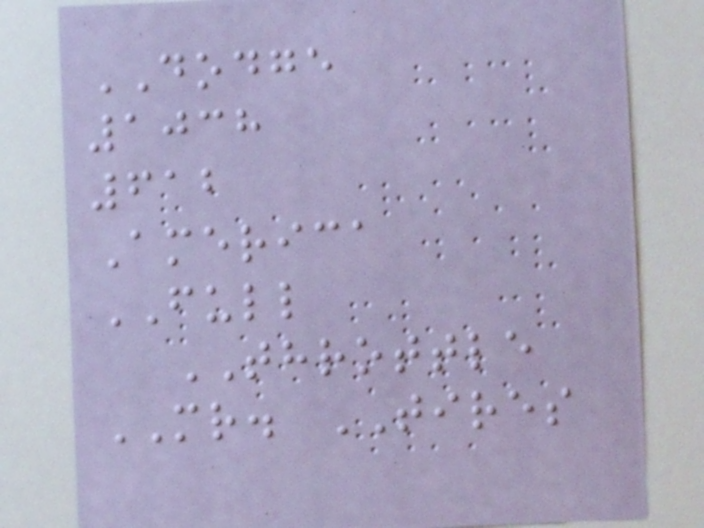DODGE
1038
612
America
FULL
THROTTLE
MR. TIRES
